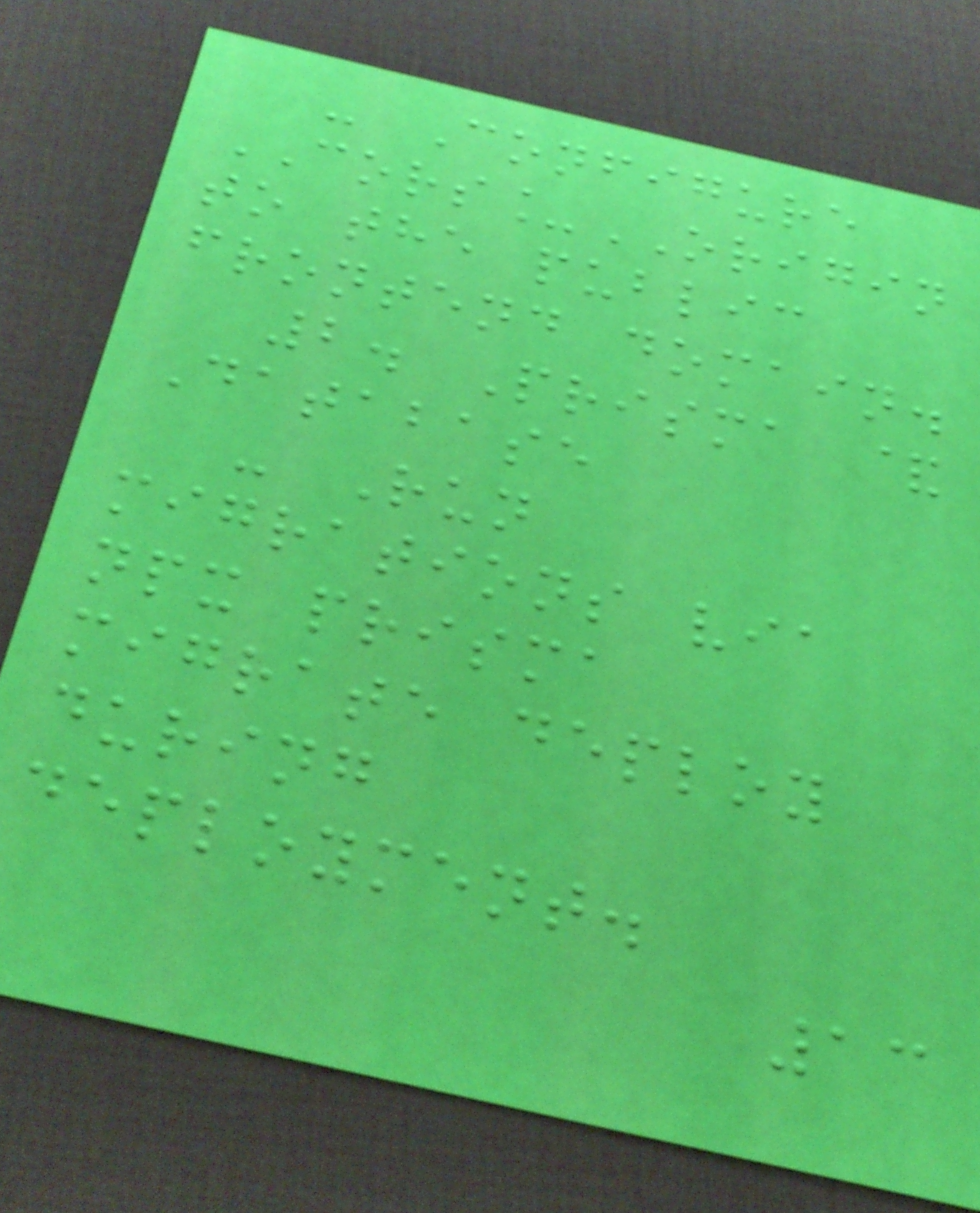- Configure
CORS_ORIGIN
to the public
frontend domain.
2. Prisma &
Database
- Run
migrations via
npx prisma
migrate deploy
during
deployment.
13
